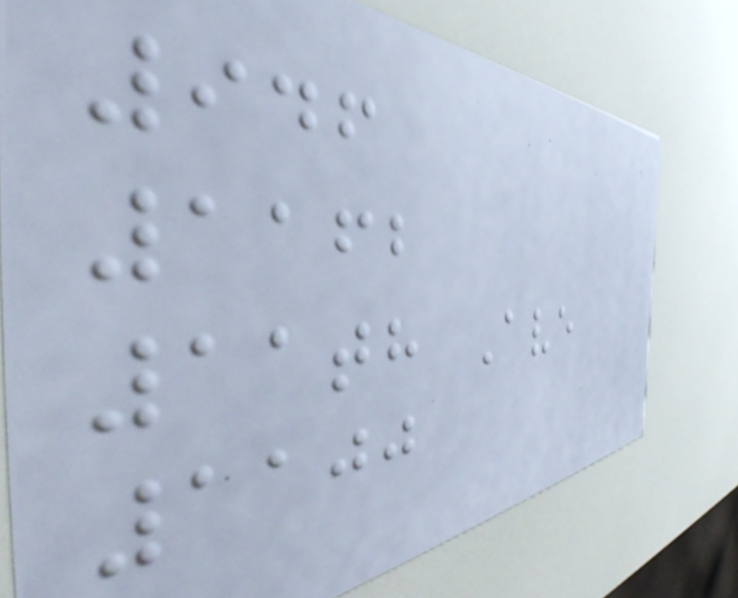946
1162
11th Ave
1100
